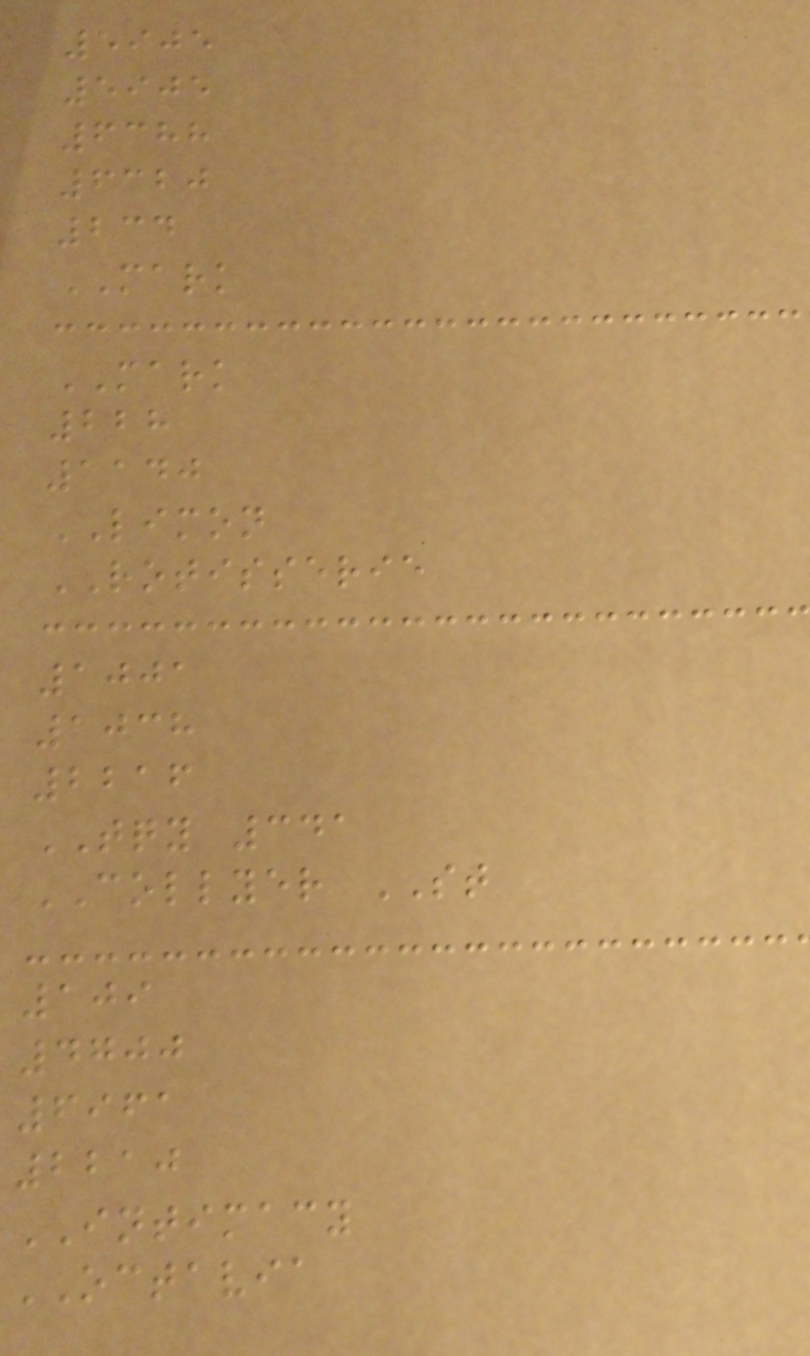5905
5905
6388
6320
234
MARK
MARK
228
1140
LIMON
ROTISSERIE
1001
1038
2216
TQY 341
COLLYER ST
109
4700
6961
2210
INTIMACY
OCTAVIA
